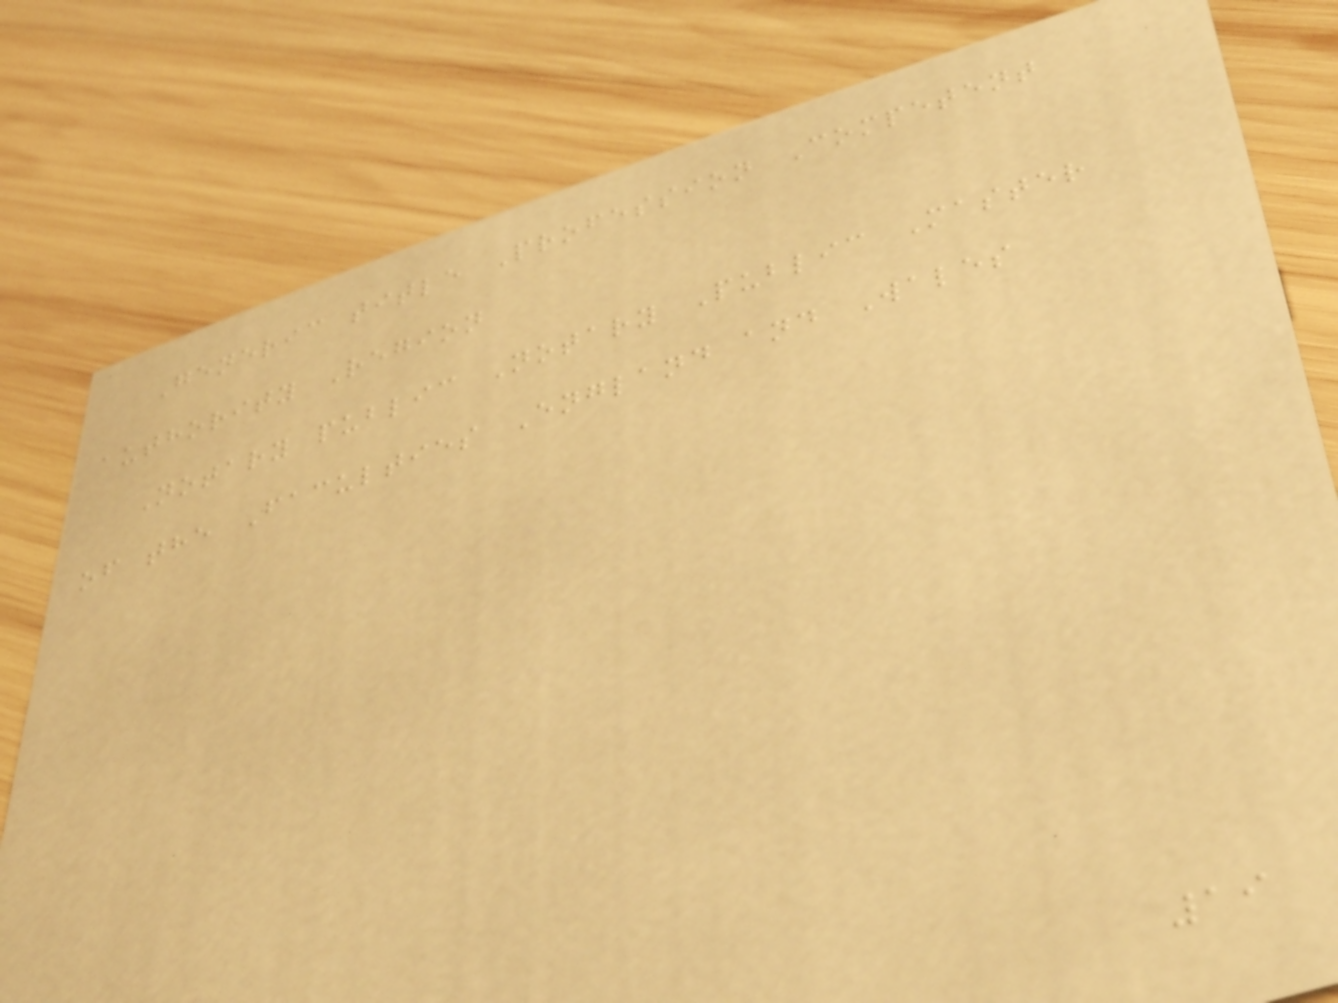Generic title Profession Competent
authority Region
Notary public Notary Public Master
of the Faculties England and Wales
19
